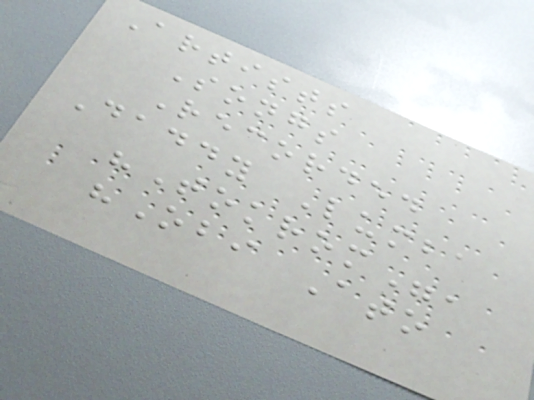Artists
Songs
Recorded
Daddy Lumba
"Tokrom",
"Obi Ato
